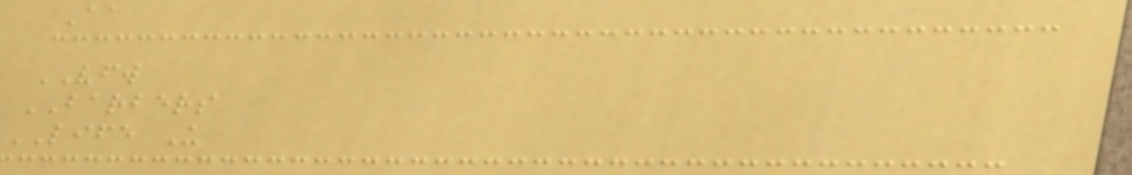Aa
VFW
BARBERS
LIFE U
